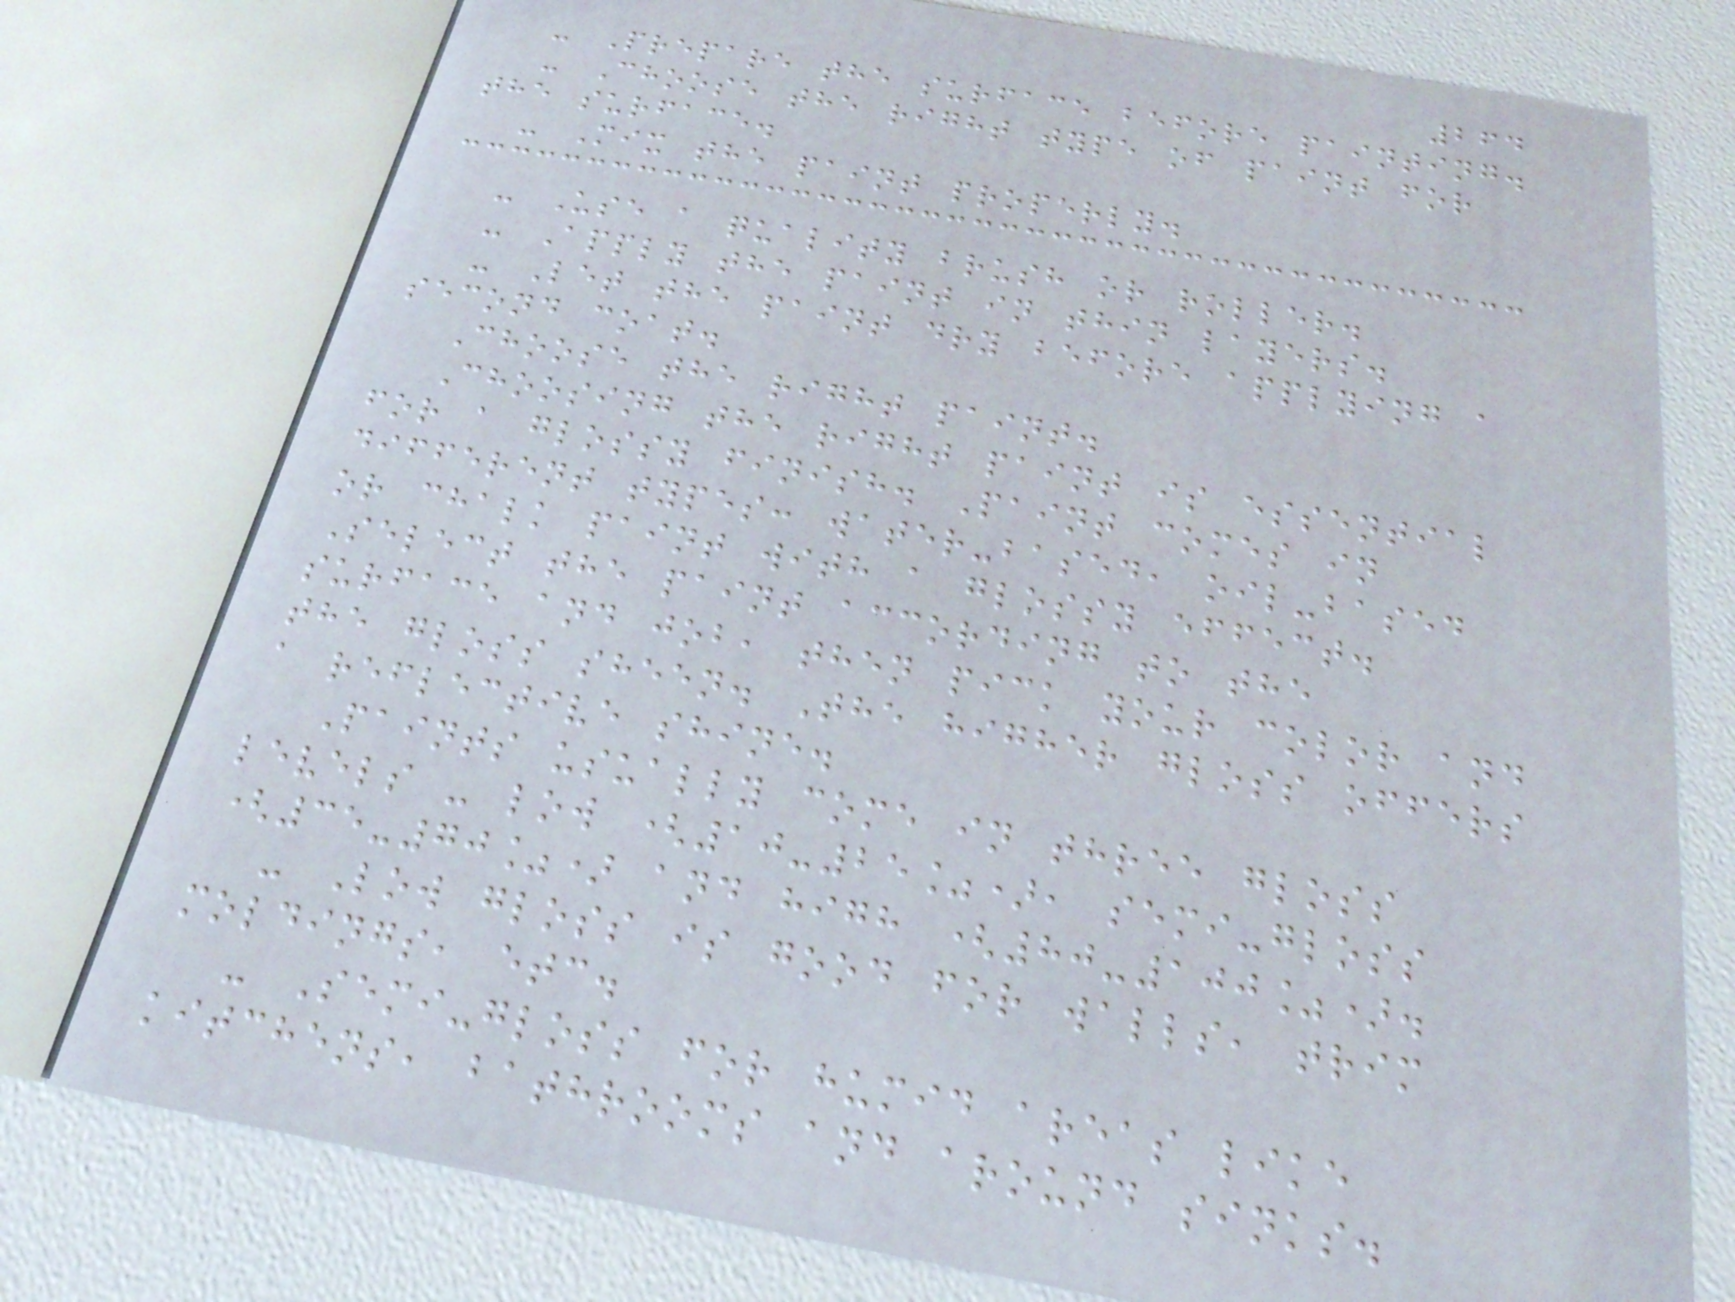264
- Prepare the surface before painting.
- Choose the right type of paint for
the surface.
- Mix the paint properly.
- Use a quality brush or roller.
- Apply the paint in thin layers.
- Let the paint dry before applying a
second coat.
Choose the right paint.
Choosing the right paint is essential
for a glossy finish. Paint comes in
different types: water-based, oil-based
or chalk paint with a glossy effect.
Select the paint according to the
surface and job, then pick your color and
the gloss sheen. The higher gloss offers
a reflective shine.
Paints usually come in three gloss
levels - low (10-25%), semi-gloss
(35-70%) and high (80-100%).
- Low gloss is good for walls, trim
moldings, etc.
- Semi-gloss for humid areas like
kitchens, bathrooms and around sinks.
